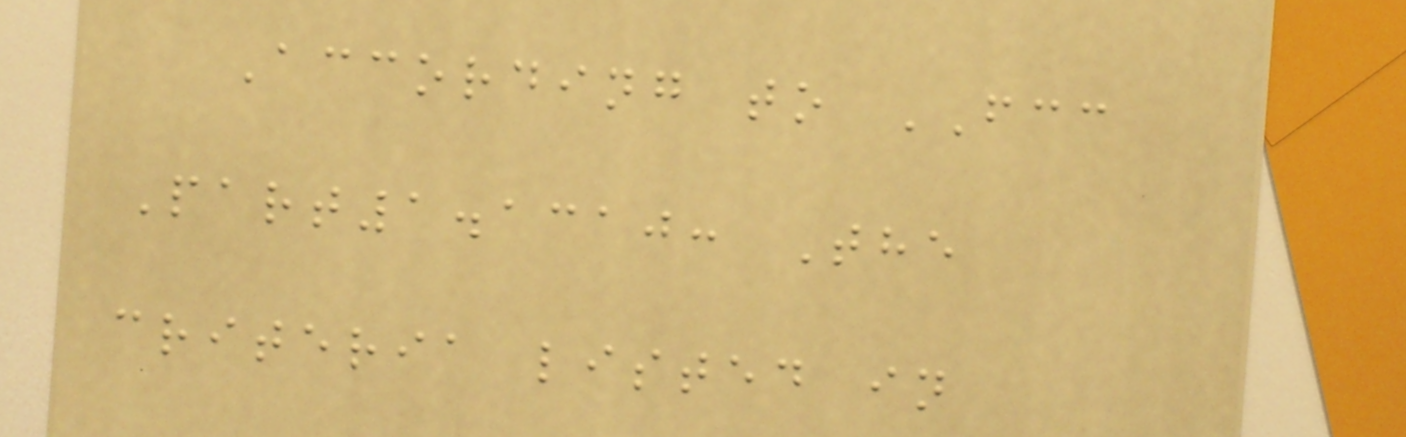According to FCC
Part1.1310: The
criteria listed in
